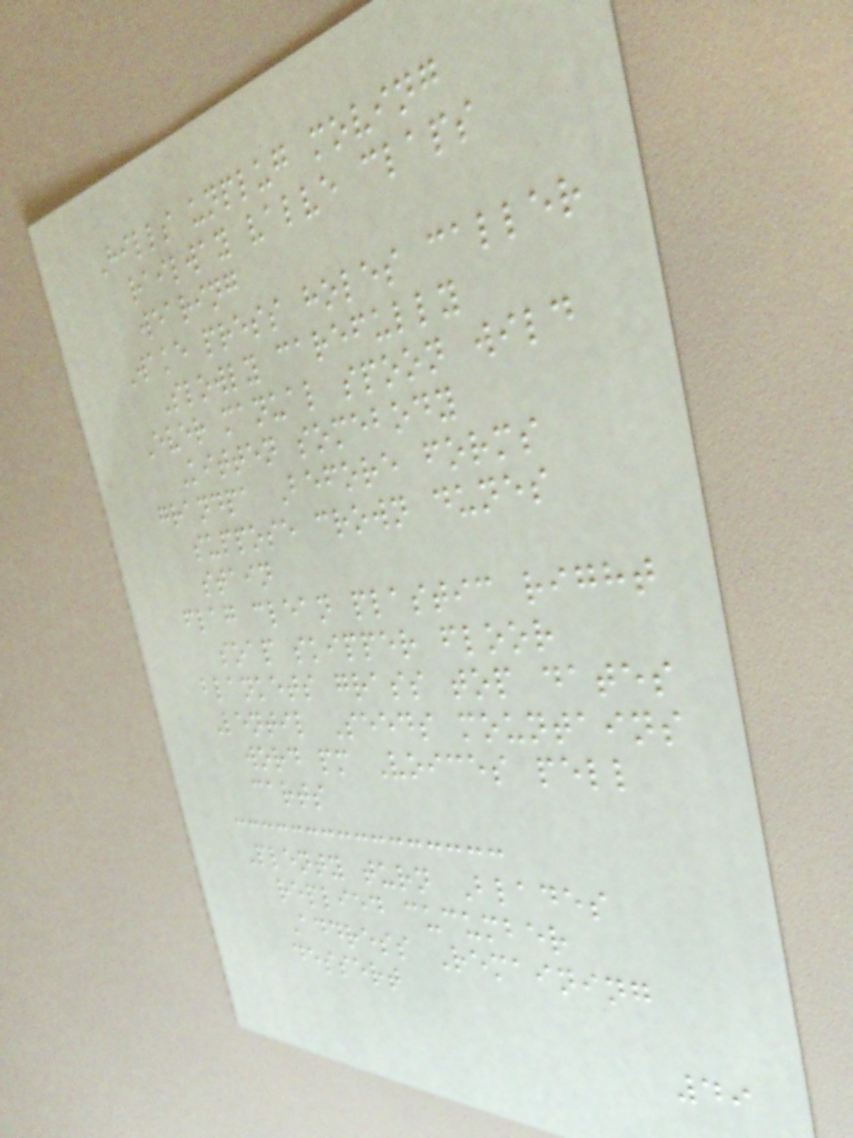Hills unplug moving
railway valve claps
wearing
Wake press holes caller
Slowly carefully
Ever manual spoon wild
Kitten somebody
grandpa Before forms
suppose crown dunes
stain
flag clean plastic right
soap skipper floor
blankets grass top dates
Lentil Seeds mountains
word pm Voices pell
carts
Plenty turn Blades
replied cucumber
Address Remaining
dessert
49
